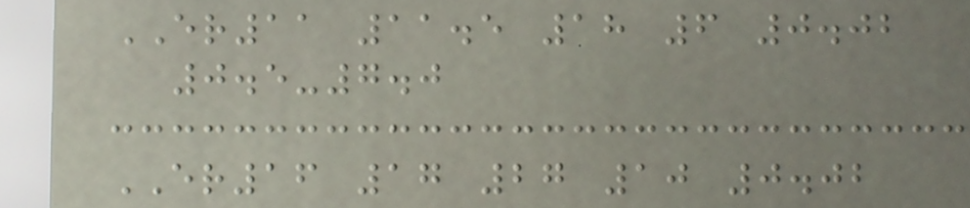ER11 11.5 18 6 0.02
0.5-7.0
ER16 17 27 10 0.02
